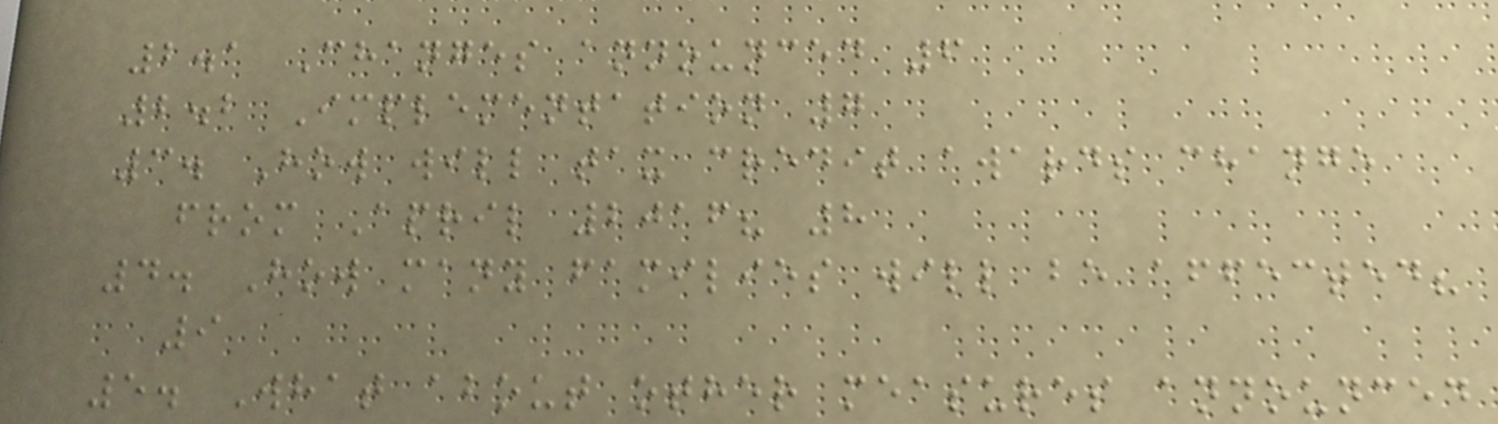2.1 Changes announced 6
2.2 Implementation 7
3. How will tax credit awards change
from April 2016? 8
4. How many families will be affected?
9
5. What about other measures announced
